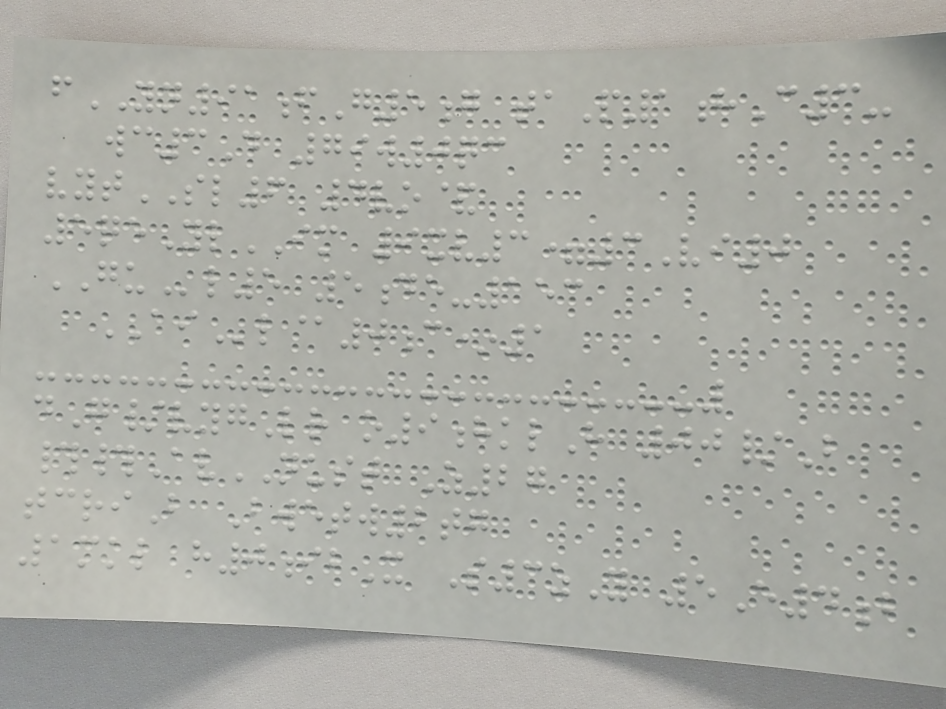fYN91fG5g taP1hC3-
wc3D 79w0qc
vytSL6 4vo&
5qeYlIM 9xv3=3Vi0
GUl5 5de-153
AIl@0c*1
dG/vygLr o9hklH 00/B
##AvNUST Z27
tcriB Bwetw2tg
1mkl h0ibX S3zY 5E4b
